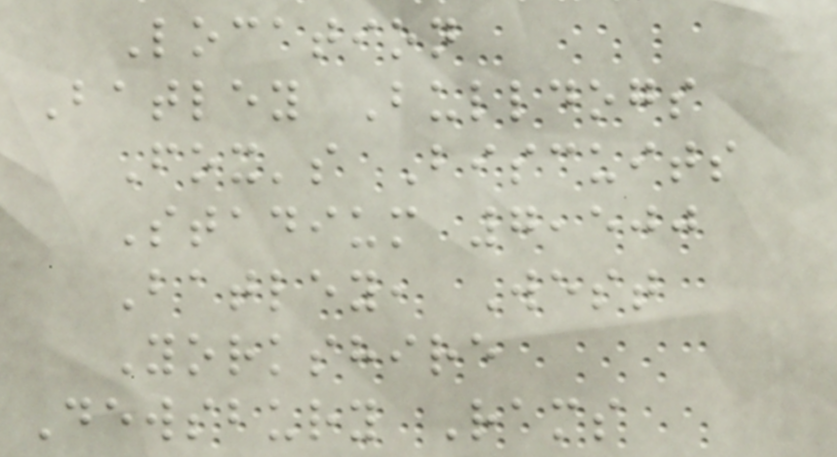Location
Batley Bulldogs
Fox's Biscuits
Stadium 7,500
Batley, West
Yorkshire
Dewsbury Rams
